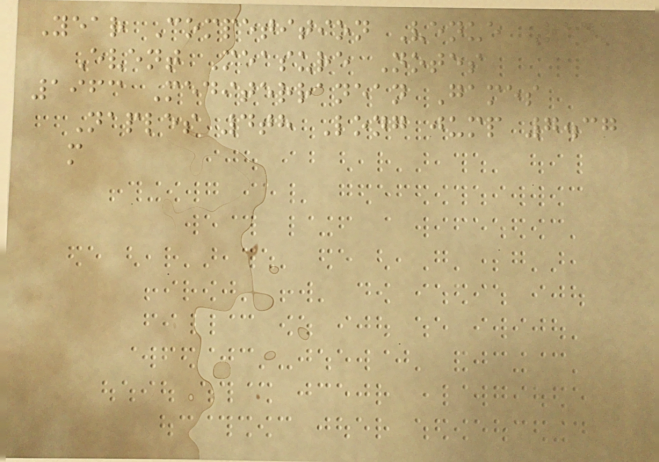Year Competition Venue Rank
Event Measure Notes
1963 Mediterranean Games
Naples 4th Long jump 7.37
m
